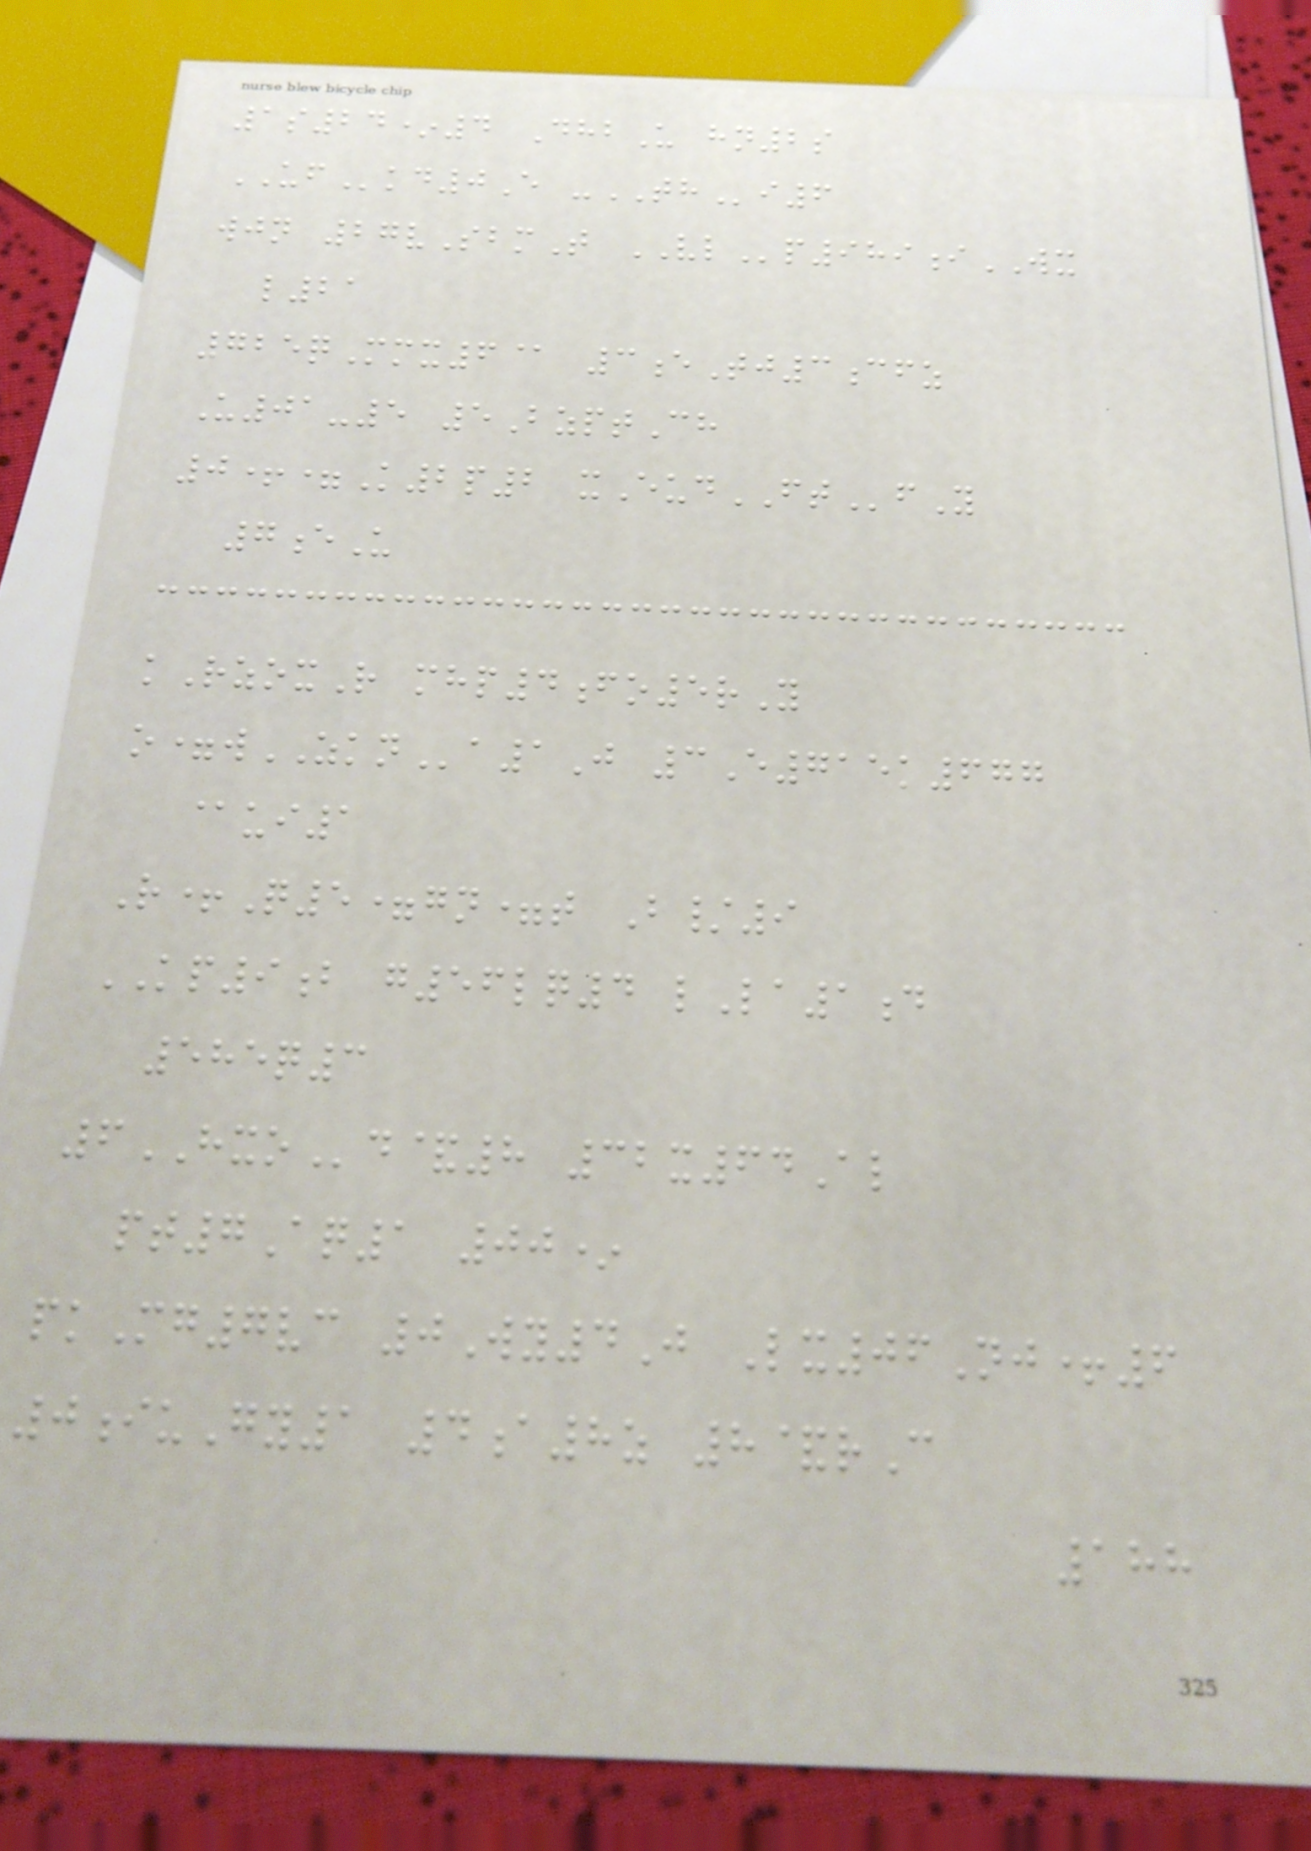1s24*4 DhbU hn2s
UFkd0E -THi6
wjn 27vSbmT VLp989iWX
l21
725qMmx6@ 3eTj3cfz
U01-5 5BzptCh
0+=K2p2 xEudFTfY
7eU
kRzoxR mhp4fo5rY
o=wZKNa1J 3E715k677
@ui1
R+Q5=gn=t B/9
KP9b g56lq4 lLa1d
585q3
6HXOd&8 32x64Al
pt7Aq1 00*
pkMg7vc 0Wy4J Lx06Nj+6
0iuGy1 4a8z 8&rC
188
